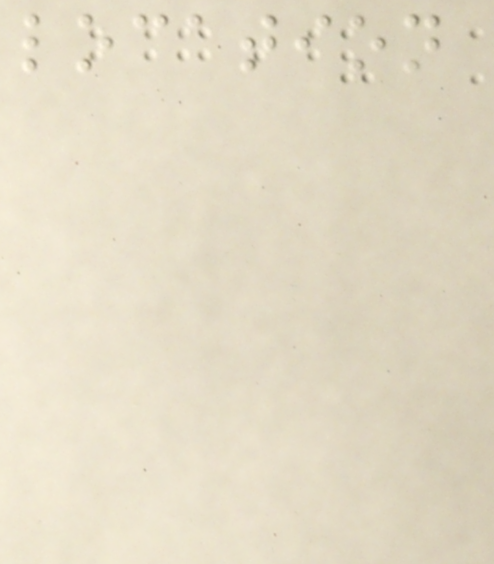location
